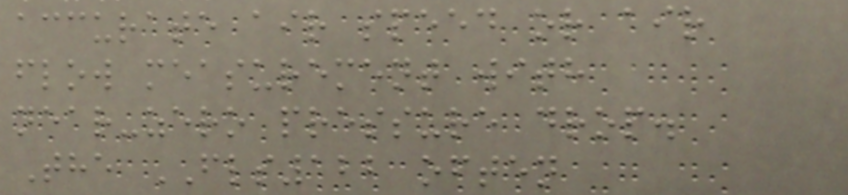accurate air speed or air
flow measurement with
near-zero pressure drop.
The FLS122 often
